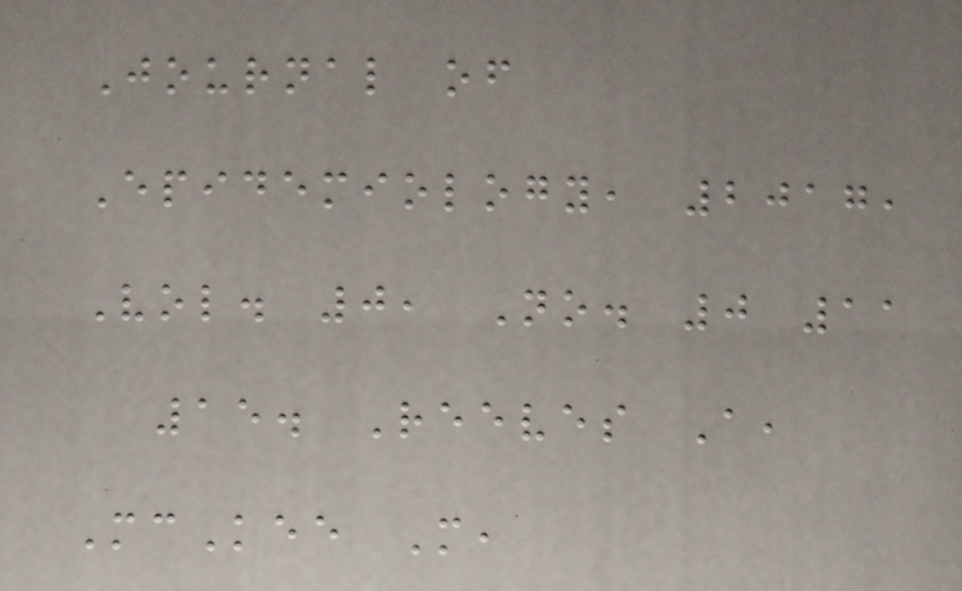Journal of
Epidemiology, 2017,
Vol. 0, No. 0 11
15. Reeves A,
McKee M,
